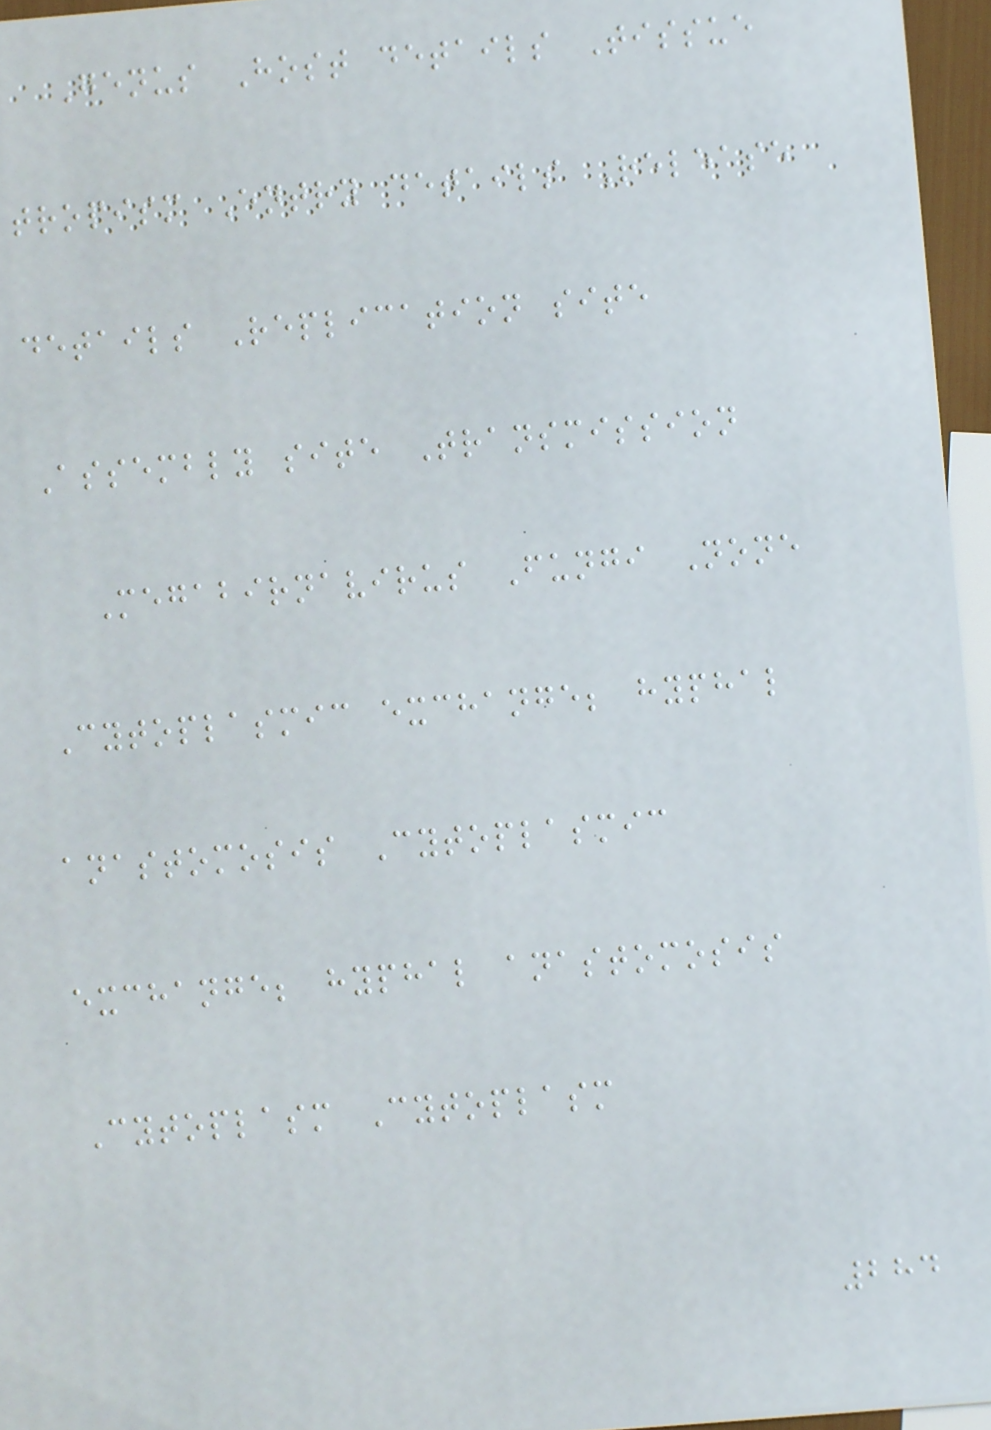Genus Host details Tissue
tropism Entry details Release
details Replication site
Assembly site Transmission
Megabirnavirus Fungi None
Cytoplasmic exchange; hyphal
anastomosis Cytoplasmic
exchange; hyphal anastomosis
Cytoplasm Cytoplasm
284
